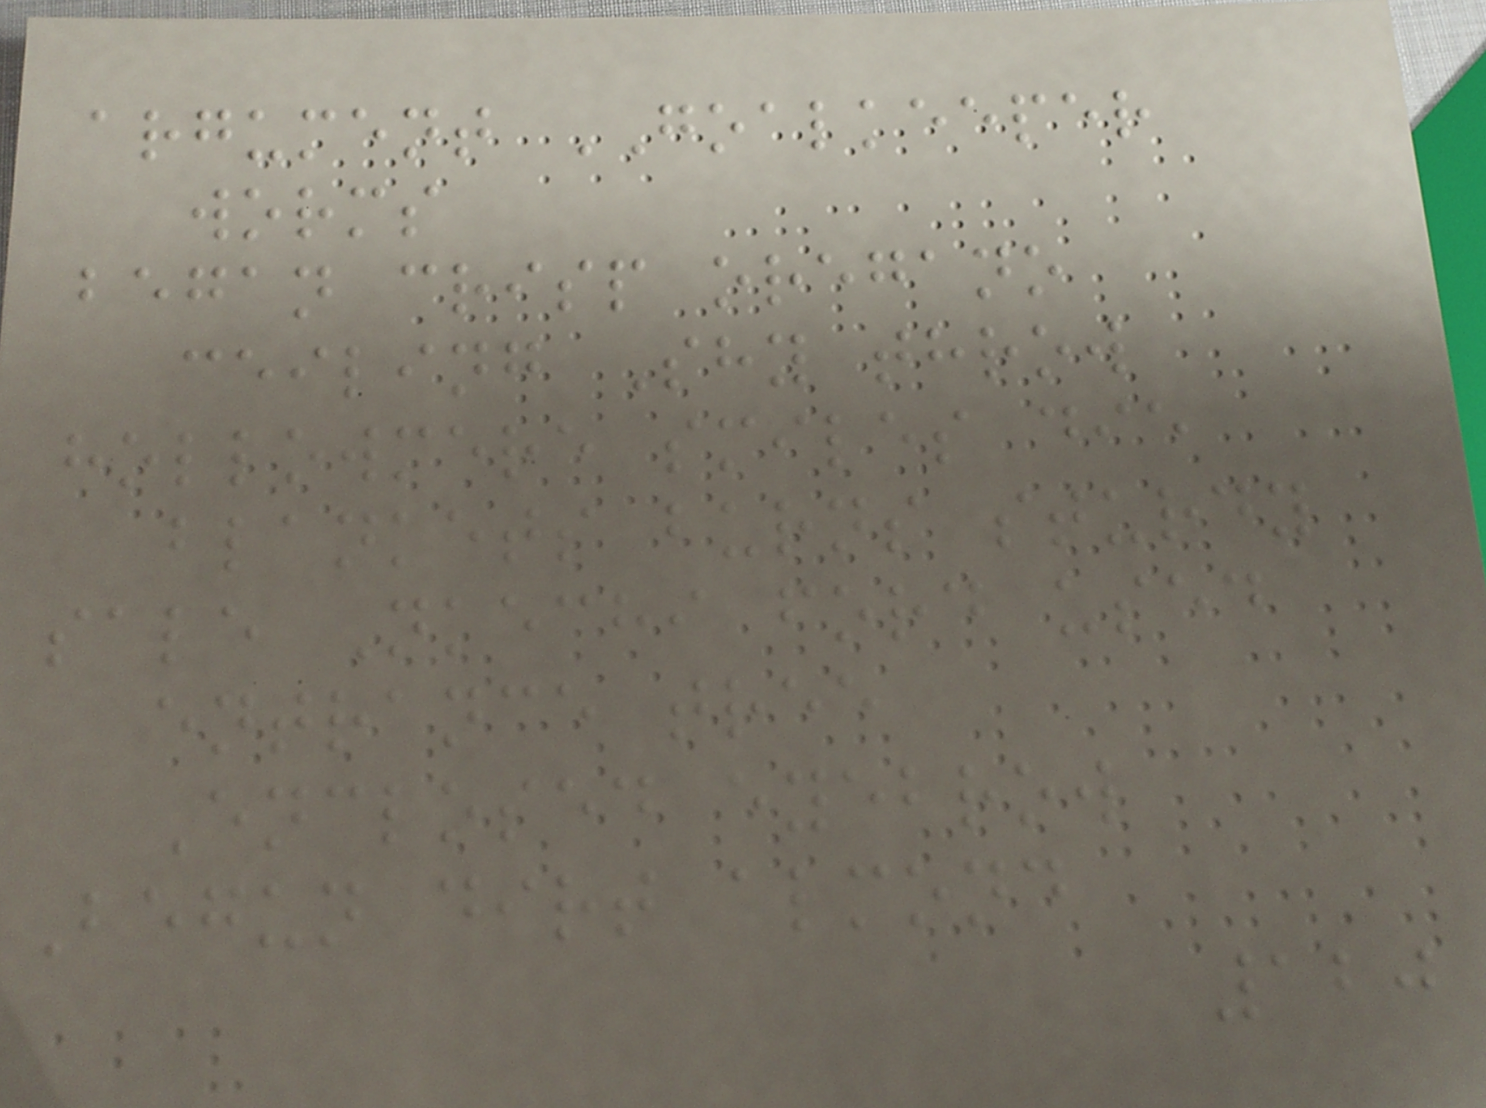argument GOALKEEPER
worms
began crisp oregano
ceiling Shy throw
hollowmere smiles die
blankets burns sturdy
sale Nkechi ford used
entrance tree
Enclosed eyebrow
Begun dirt almond
120
